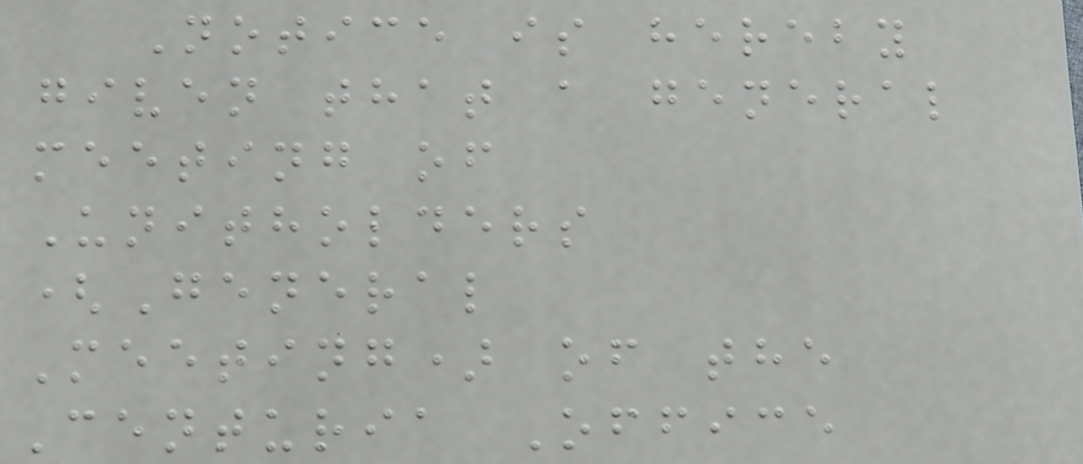Notice is hereby
given that a general
meeting of
Unitholders
(General
Meeting) of the
Centuria Office
